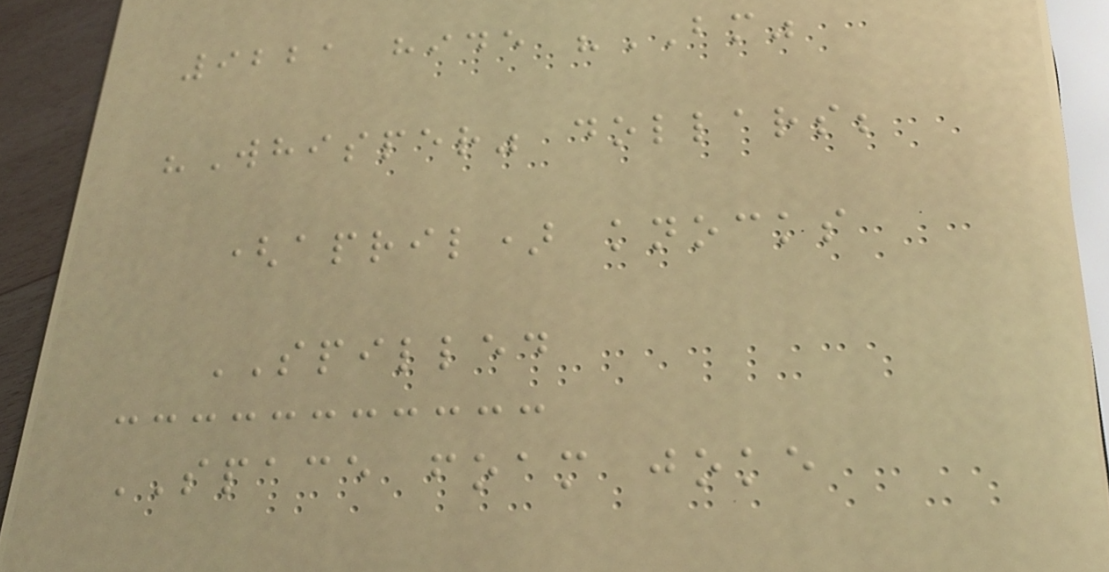9221 hide "BM"
"Whisper" dollars;
(april) knocks
SPILLED
SPACE foam joke
